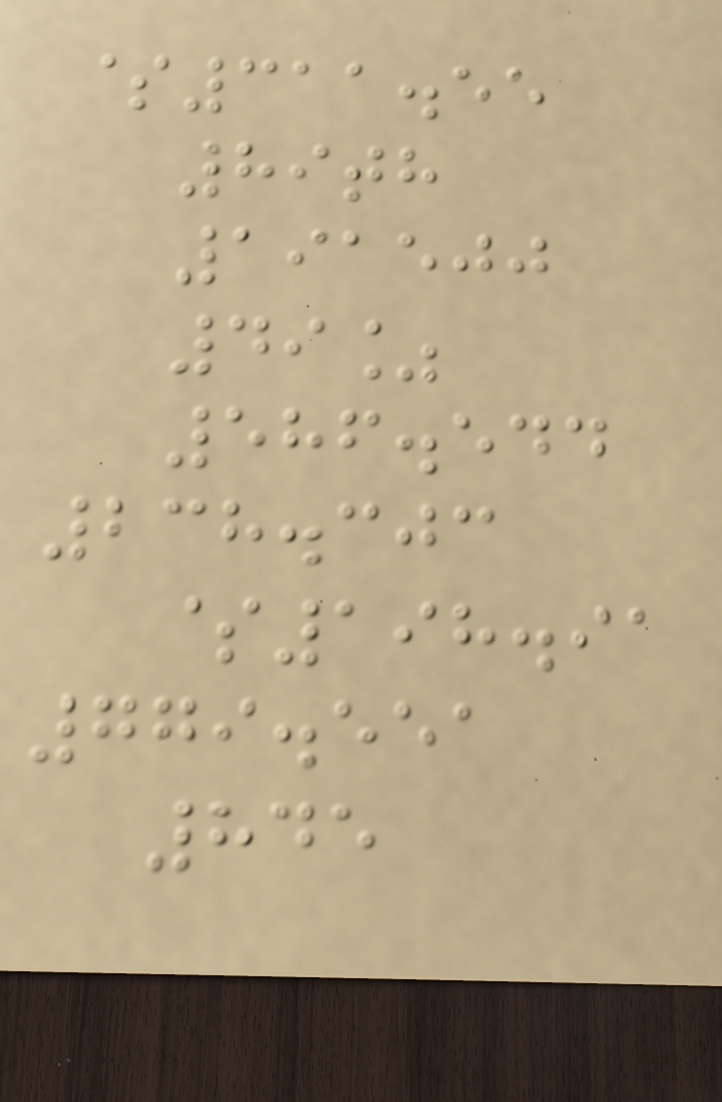$311.55
89th
191500
49%
586.544
238.303
$198.91
779.551
845
